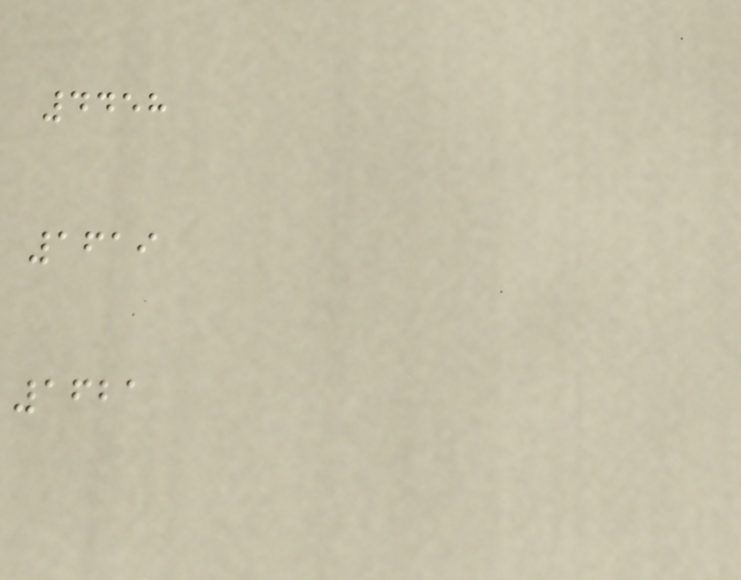4458
1619
1621
